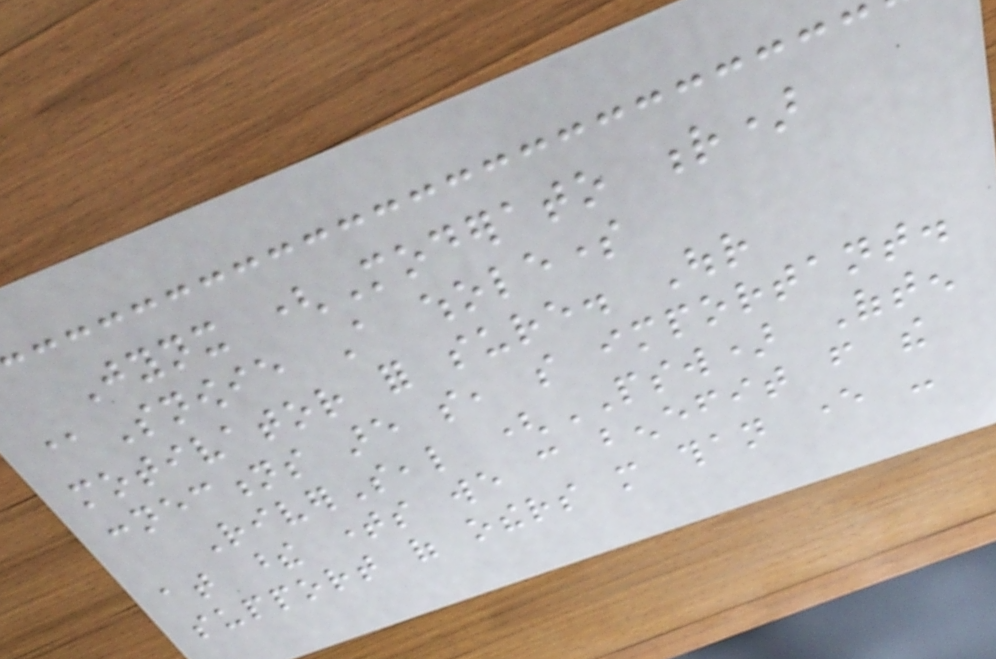Jynx (Moderato r)
@Snowie A wholesome
motivator for sure. Our
connections are so, so important.
RiverSeal (PSW) Often
at these times we can benefit from the
support of others more than ever -
